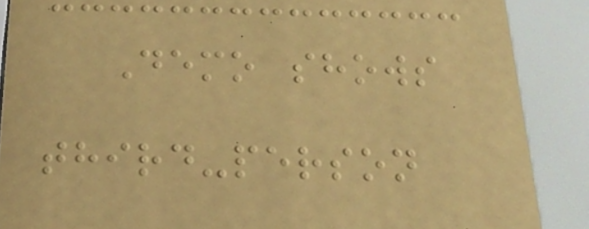Demo shows
third-person
